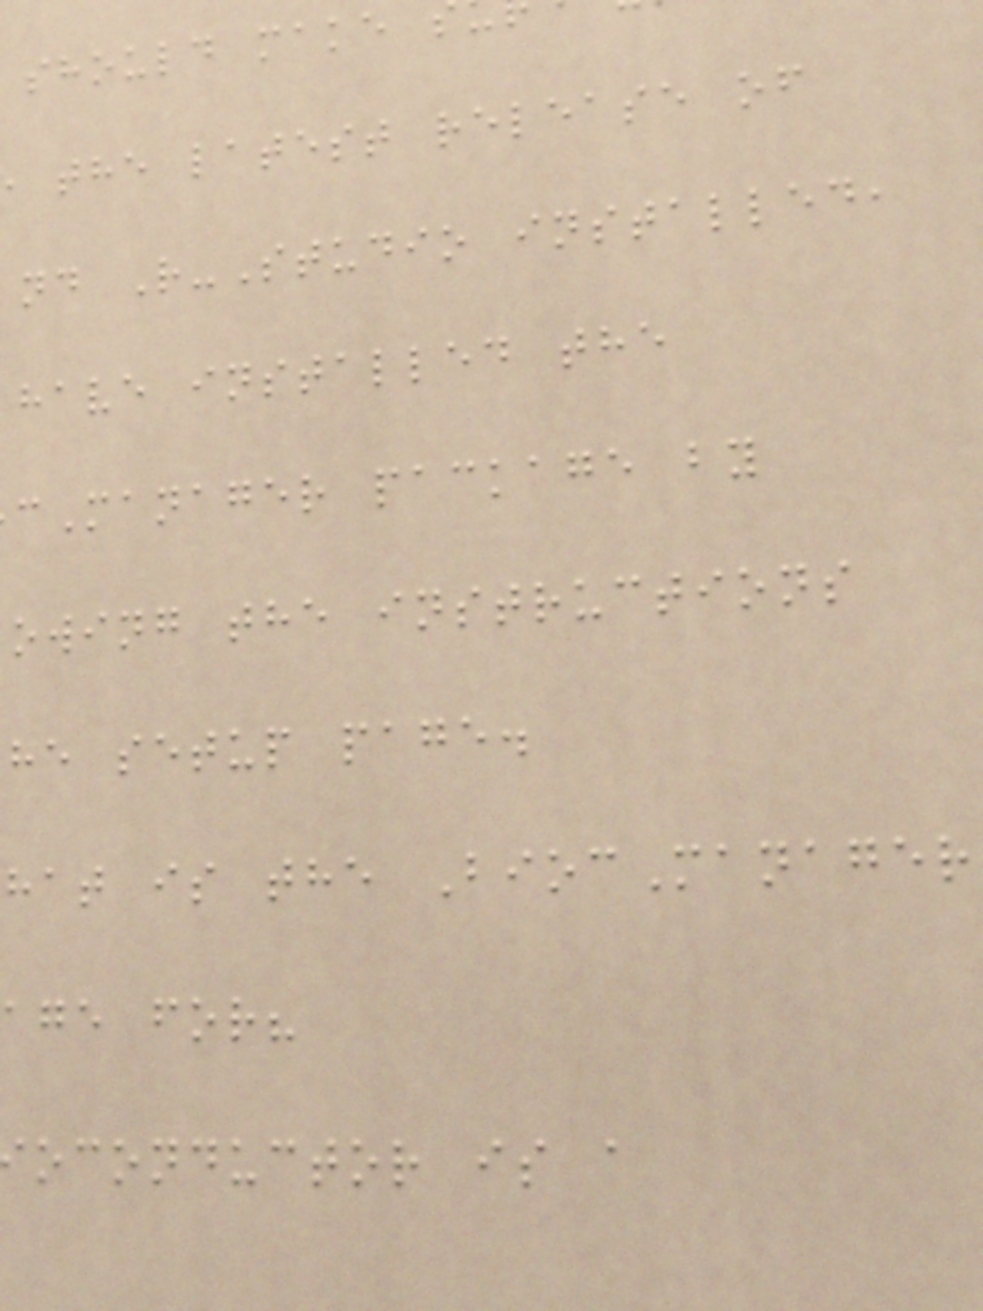should make
the latest release of
nd R-Studio installed,
have installed the
cManager package by
owing the instructions
he setup page.
hat is the BiocManager
age for?
oconductor is a
